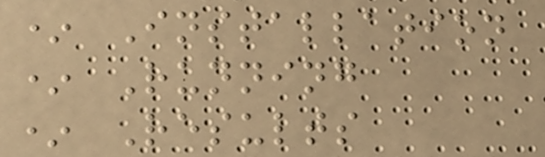* Installation
* Running
* Results
